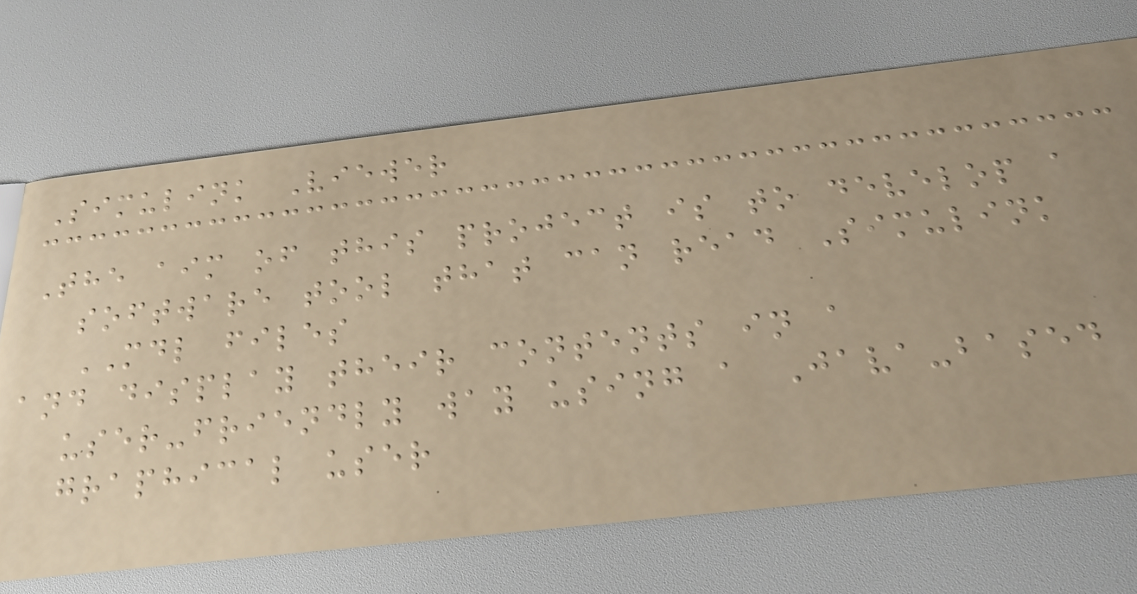Simulink Viewer
The aim of this project is to develop a
software tool that can read Simulink
MDL files
and display their contents in a
user-friendly way using a Java-based
graphical user
